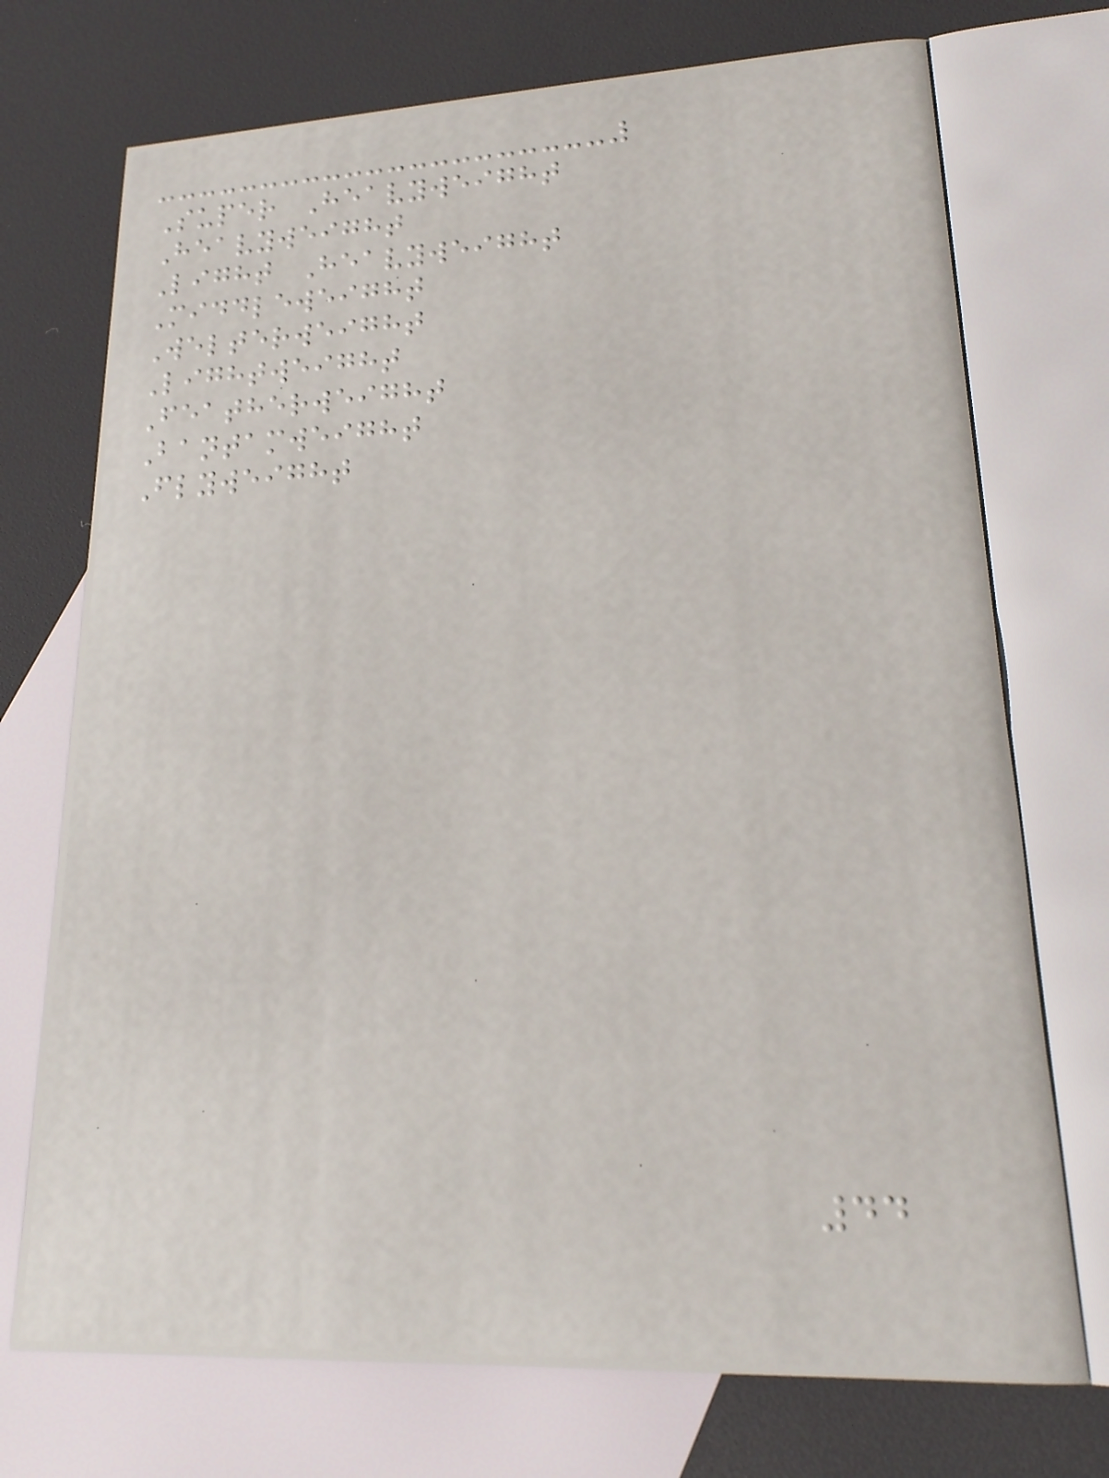Super Heavyweight
Heavyweight
Light Heavyweight
Middleweight
Welterweight
Lightweight
Featherweight
Bantamweight
Flyweight
44
